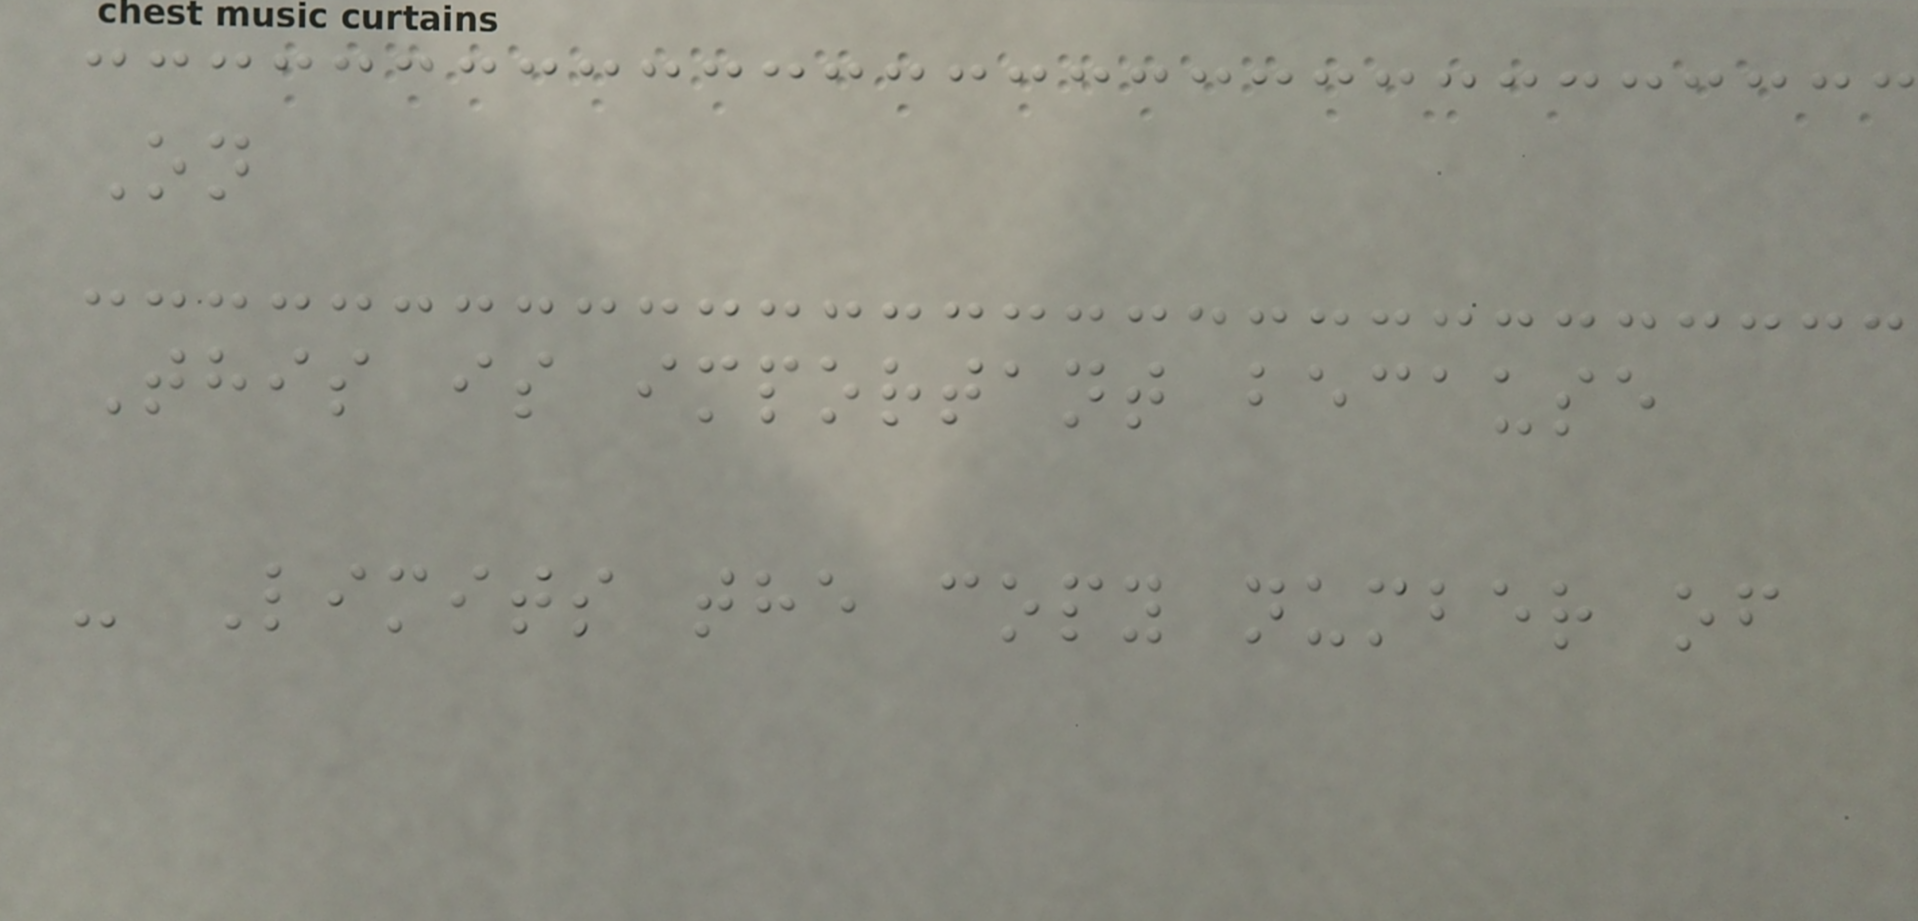On
This is important because
- Limits the copy number of
